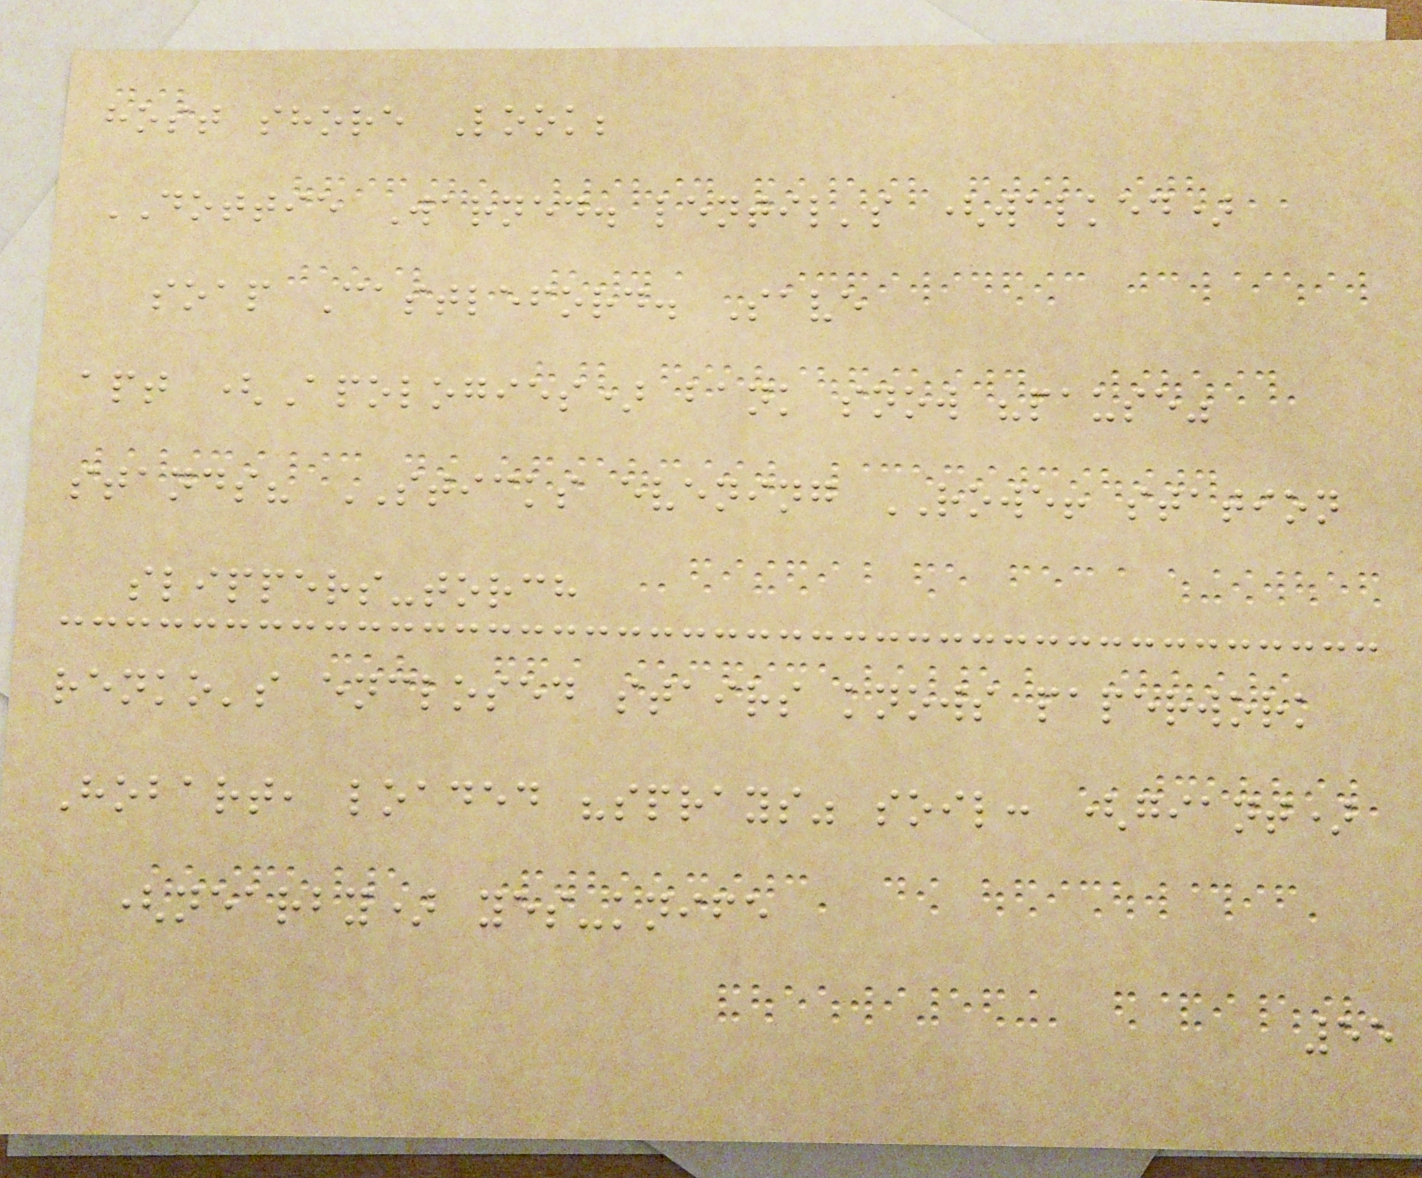host shore Look;
DOTTIE Warned. lentil's (walked)
soap Castleford. Save
apt (Apologies) bank snow "pause"
stands? STICKS evening ROWE! station
slippers-torch
renko's enclosed stairs knows paperwork
Hobart, loaded "sprays" soil: (giant)
(nearby) yes-knife
55
